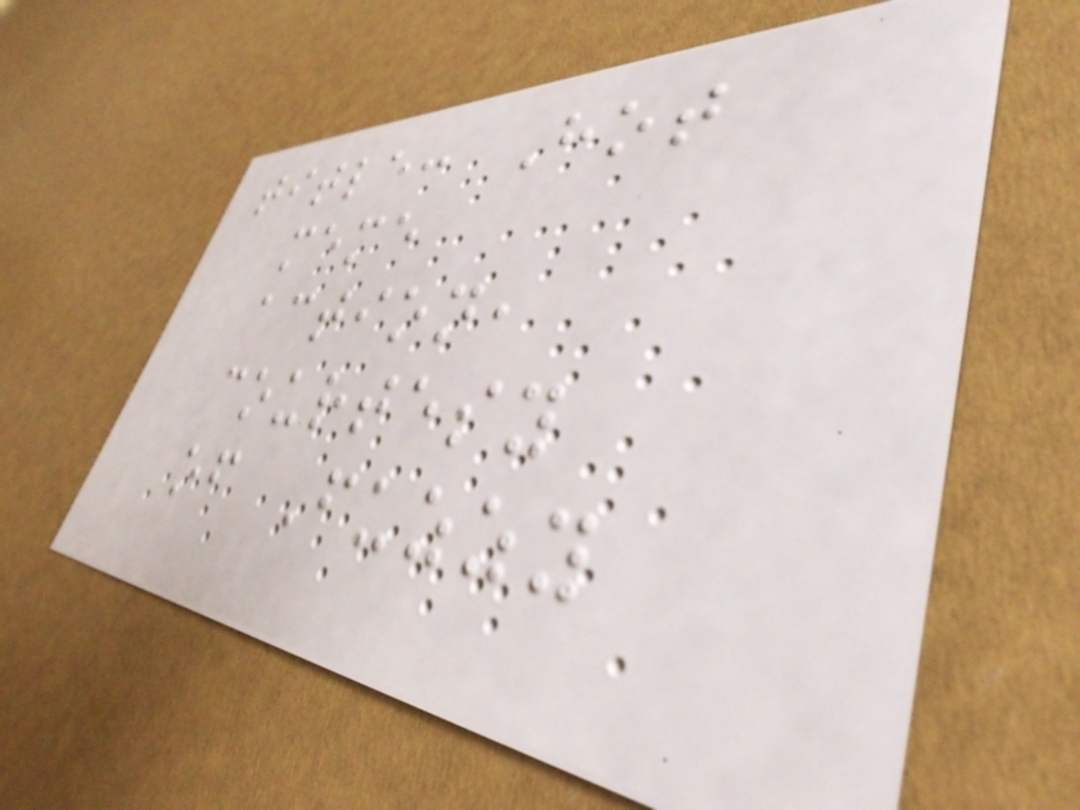title: Hot
meme
action,
courtesy
of Fuzzy
